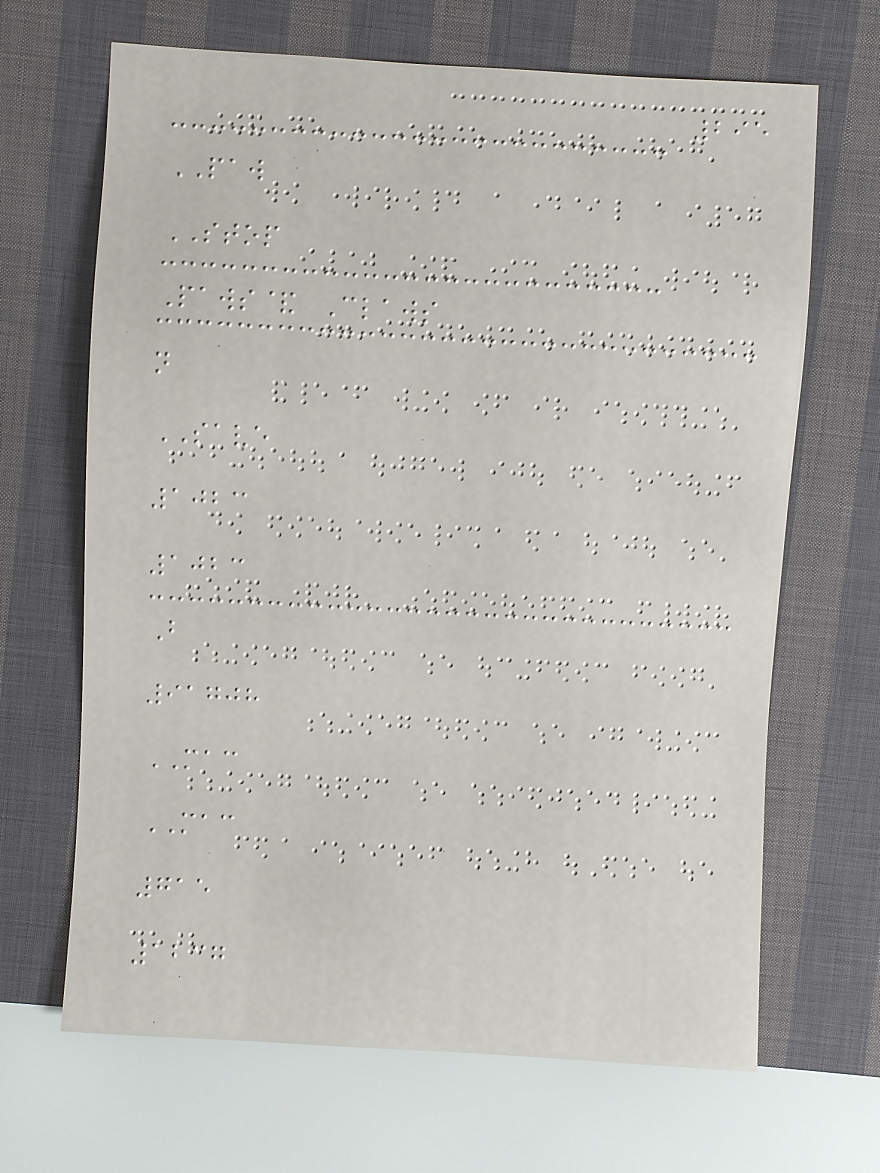295
PAW
STOP
Paws& Claws
n
SAVE
1023
1023
B
91708
MAC
MAC
715
1237
